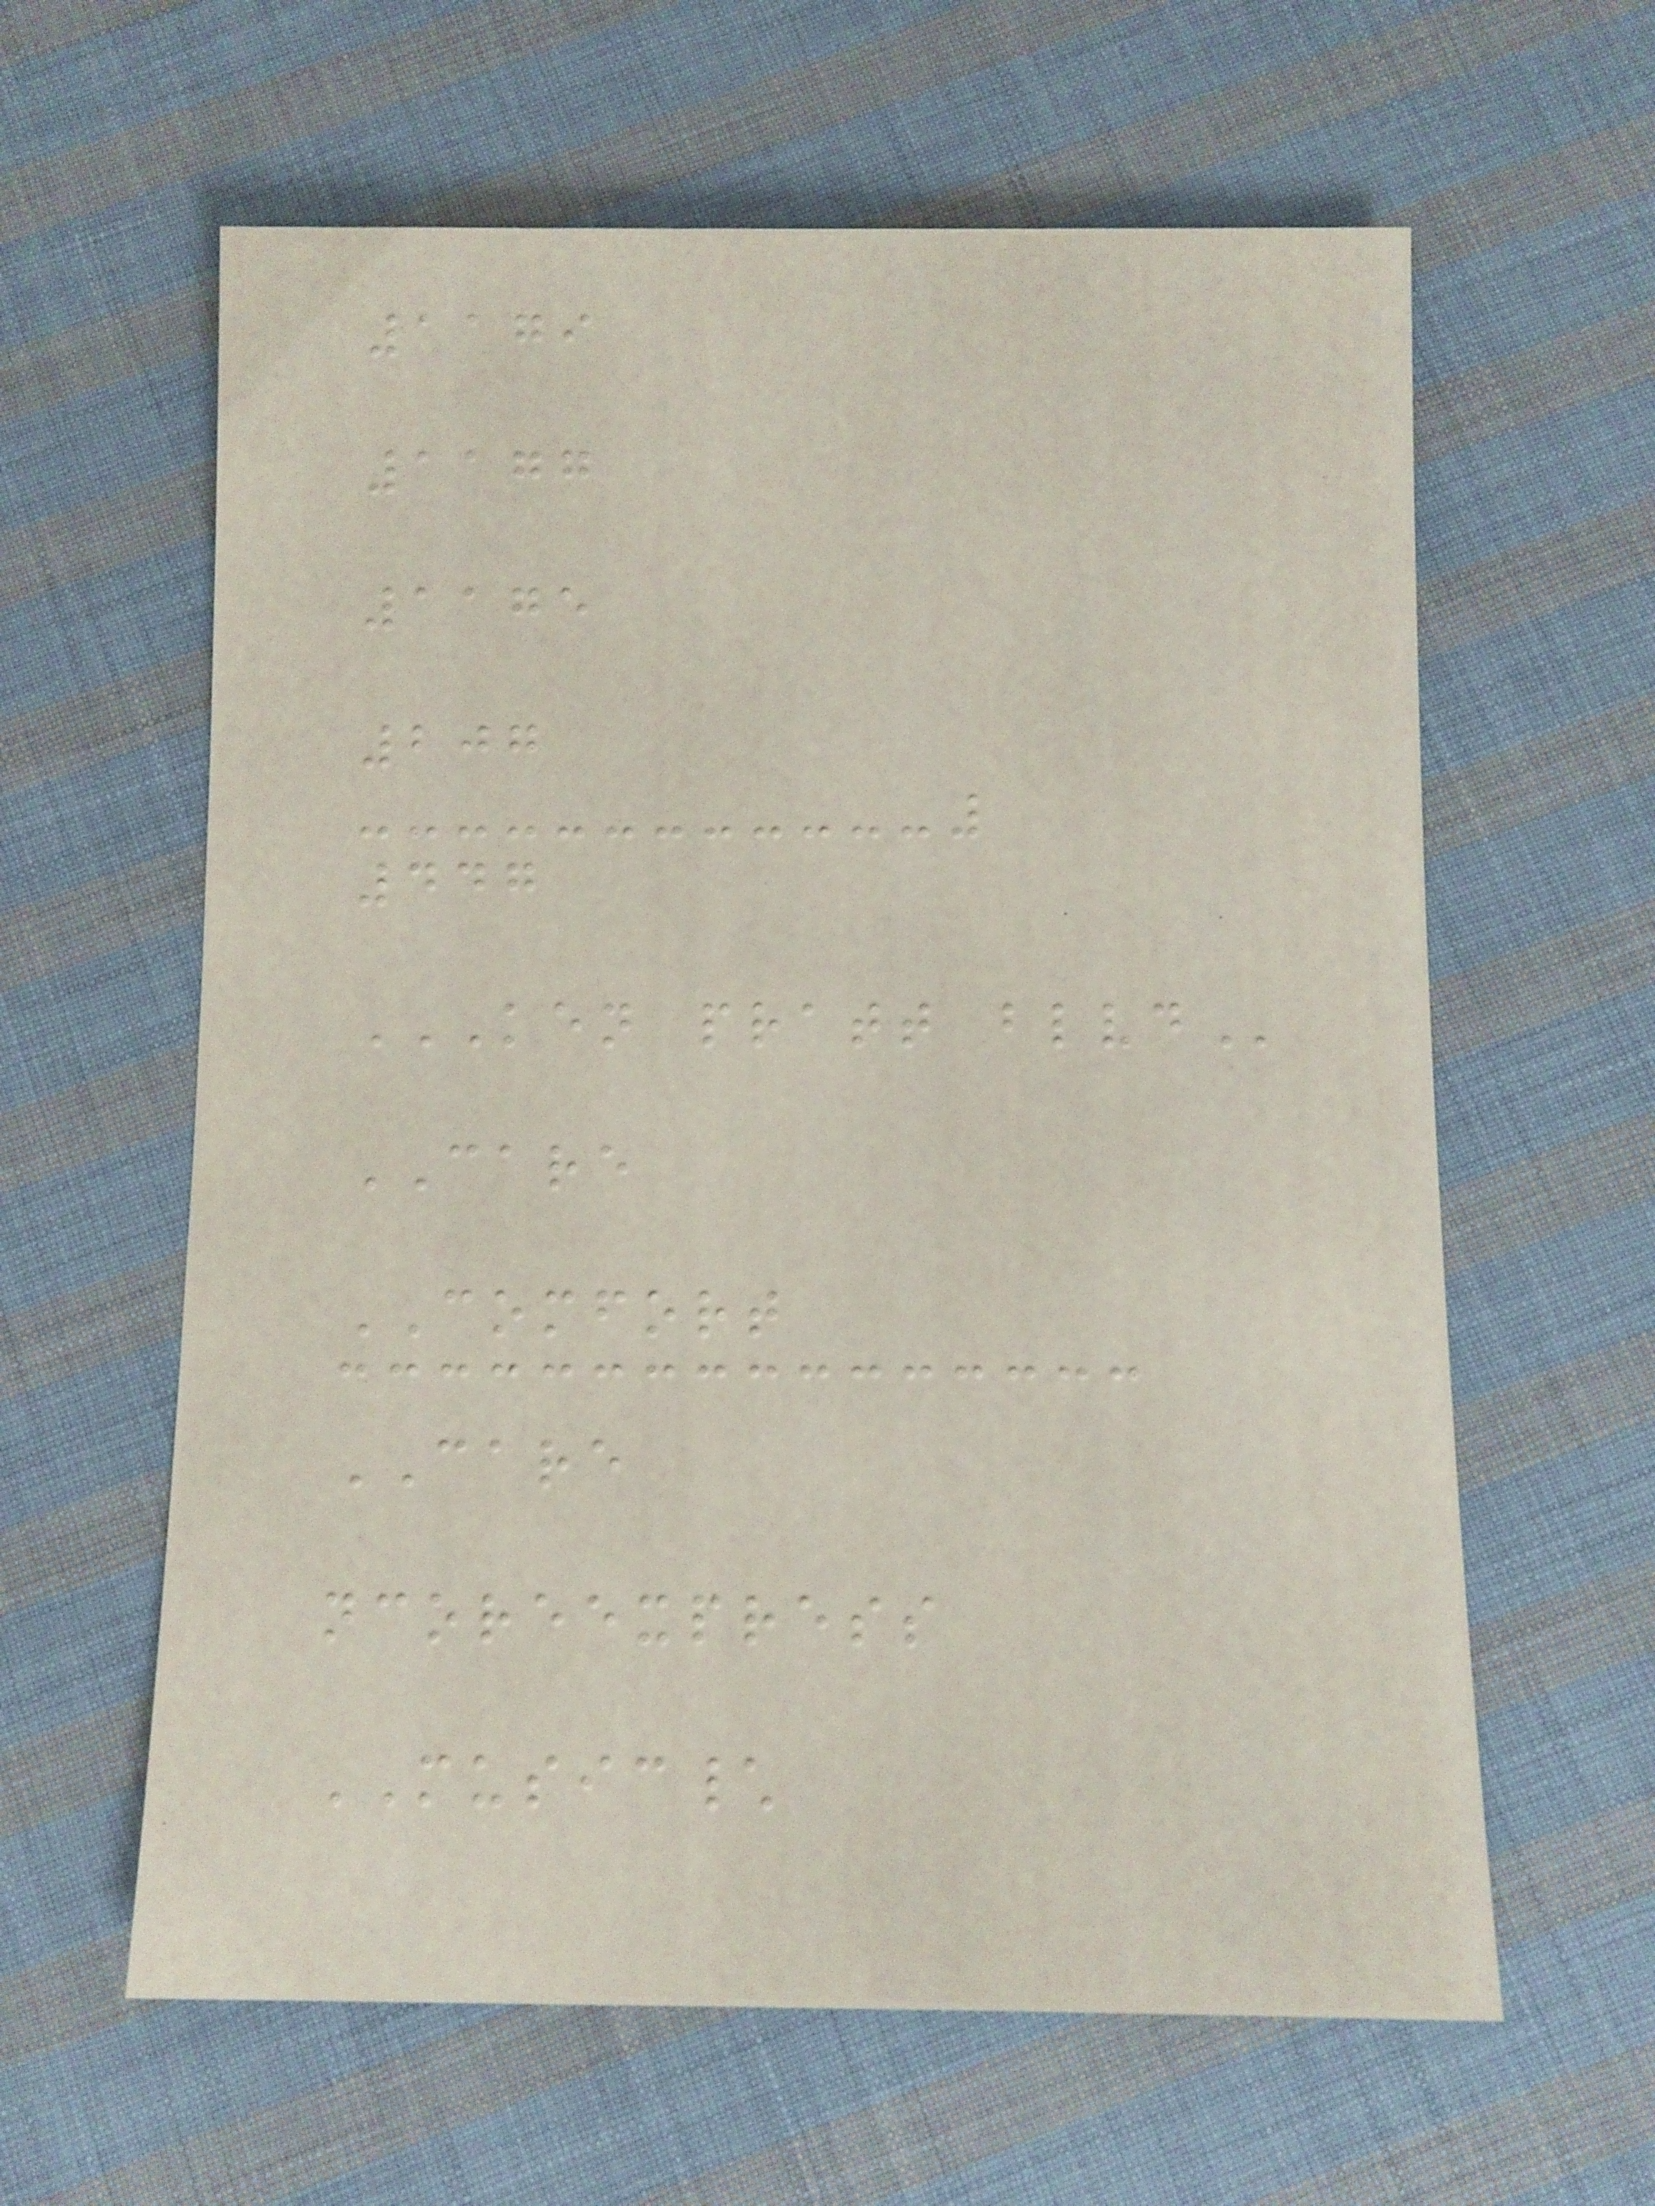1179
1177
1175
207
447
KEN PRATT BLVD
CARE
COMFORT
CARE
ncoreexpress
MUSIC\
